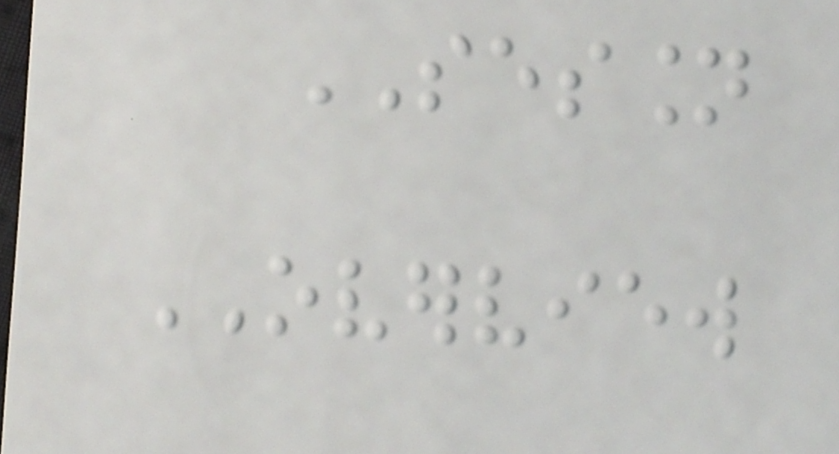SESSION
OVERVIEW
